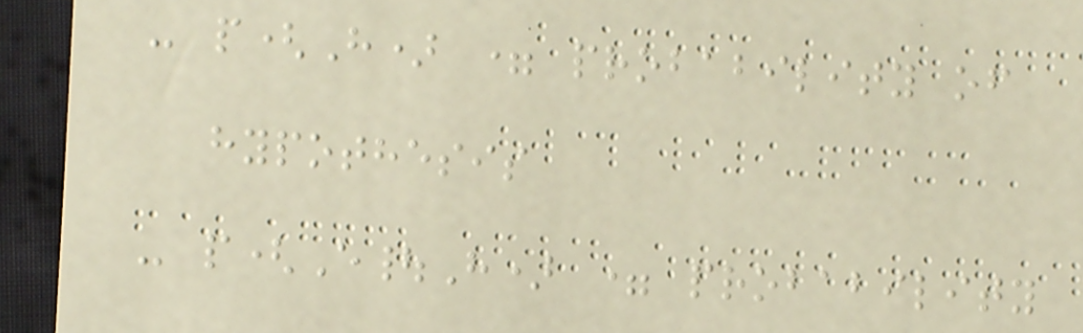- p(H) = probability of
hypothesis
- p(E|H) = probability
